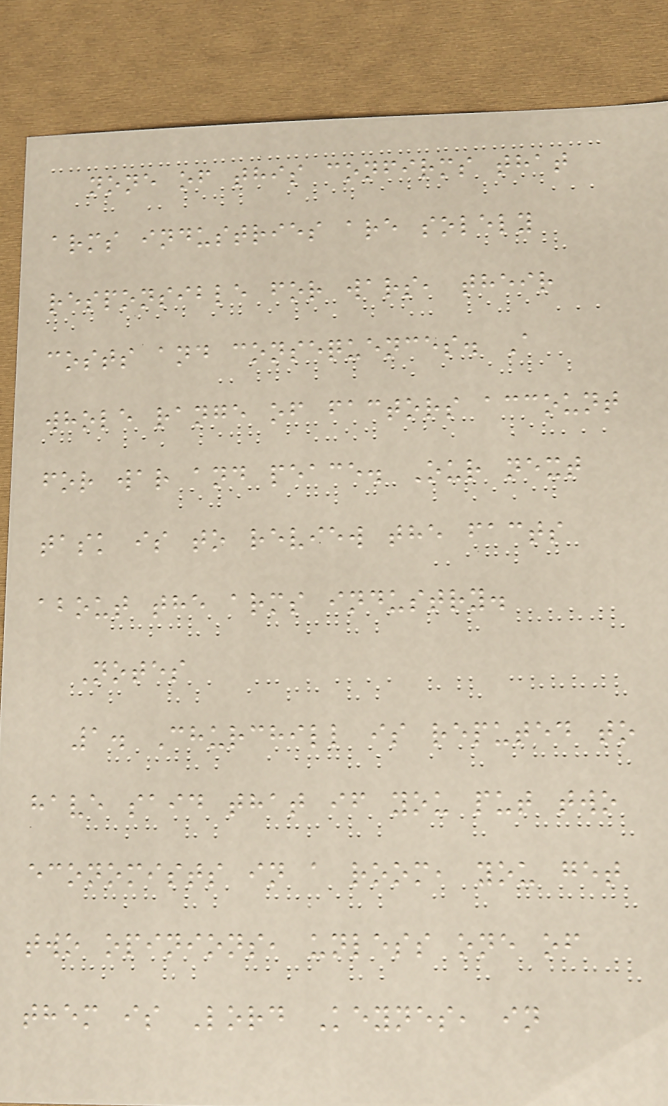none of this confirms that
arms industries are solely
responsible for wars, their
costs and consequences. A
whole range of factors account
for war and peace. Our next
task is to review the facts
about the arms industry.
Notes
1. Churchill is reputed to
have said that if you put two
economists in a room, you get
two opinions, unless one of
them is Lord Keynes, in
